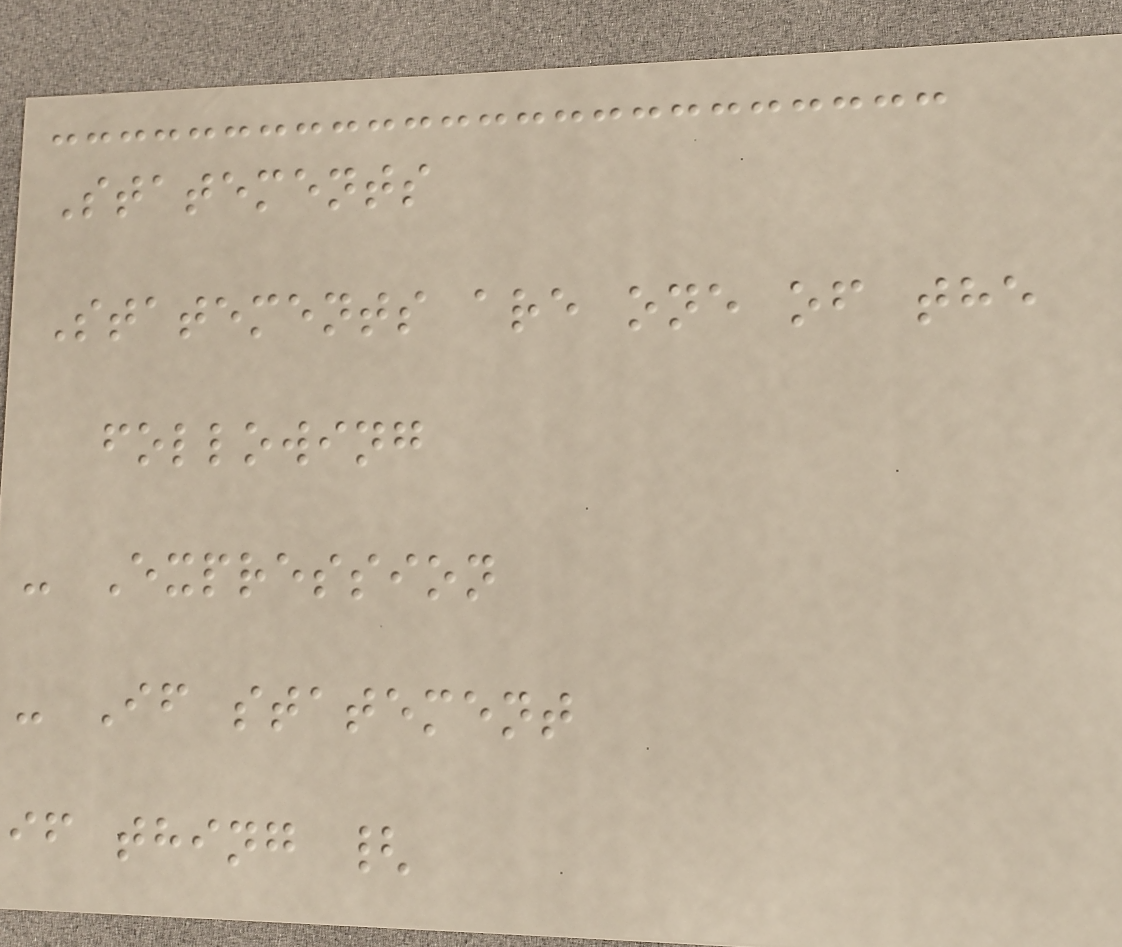Statements
Statements are one of the
following
- Expression
- If statement
if thing {
